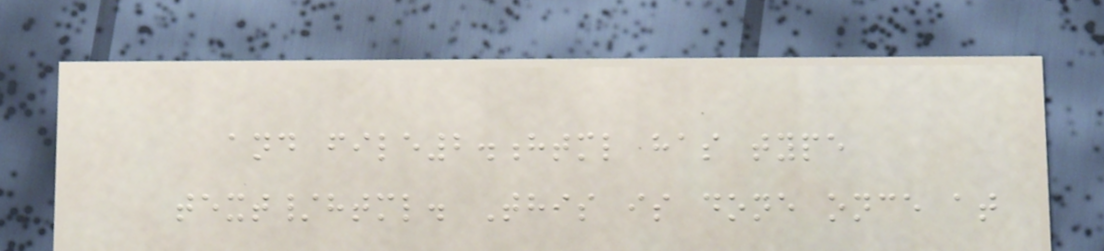and file2.html has type
text/html. This is done once at
